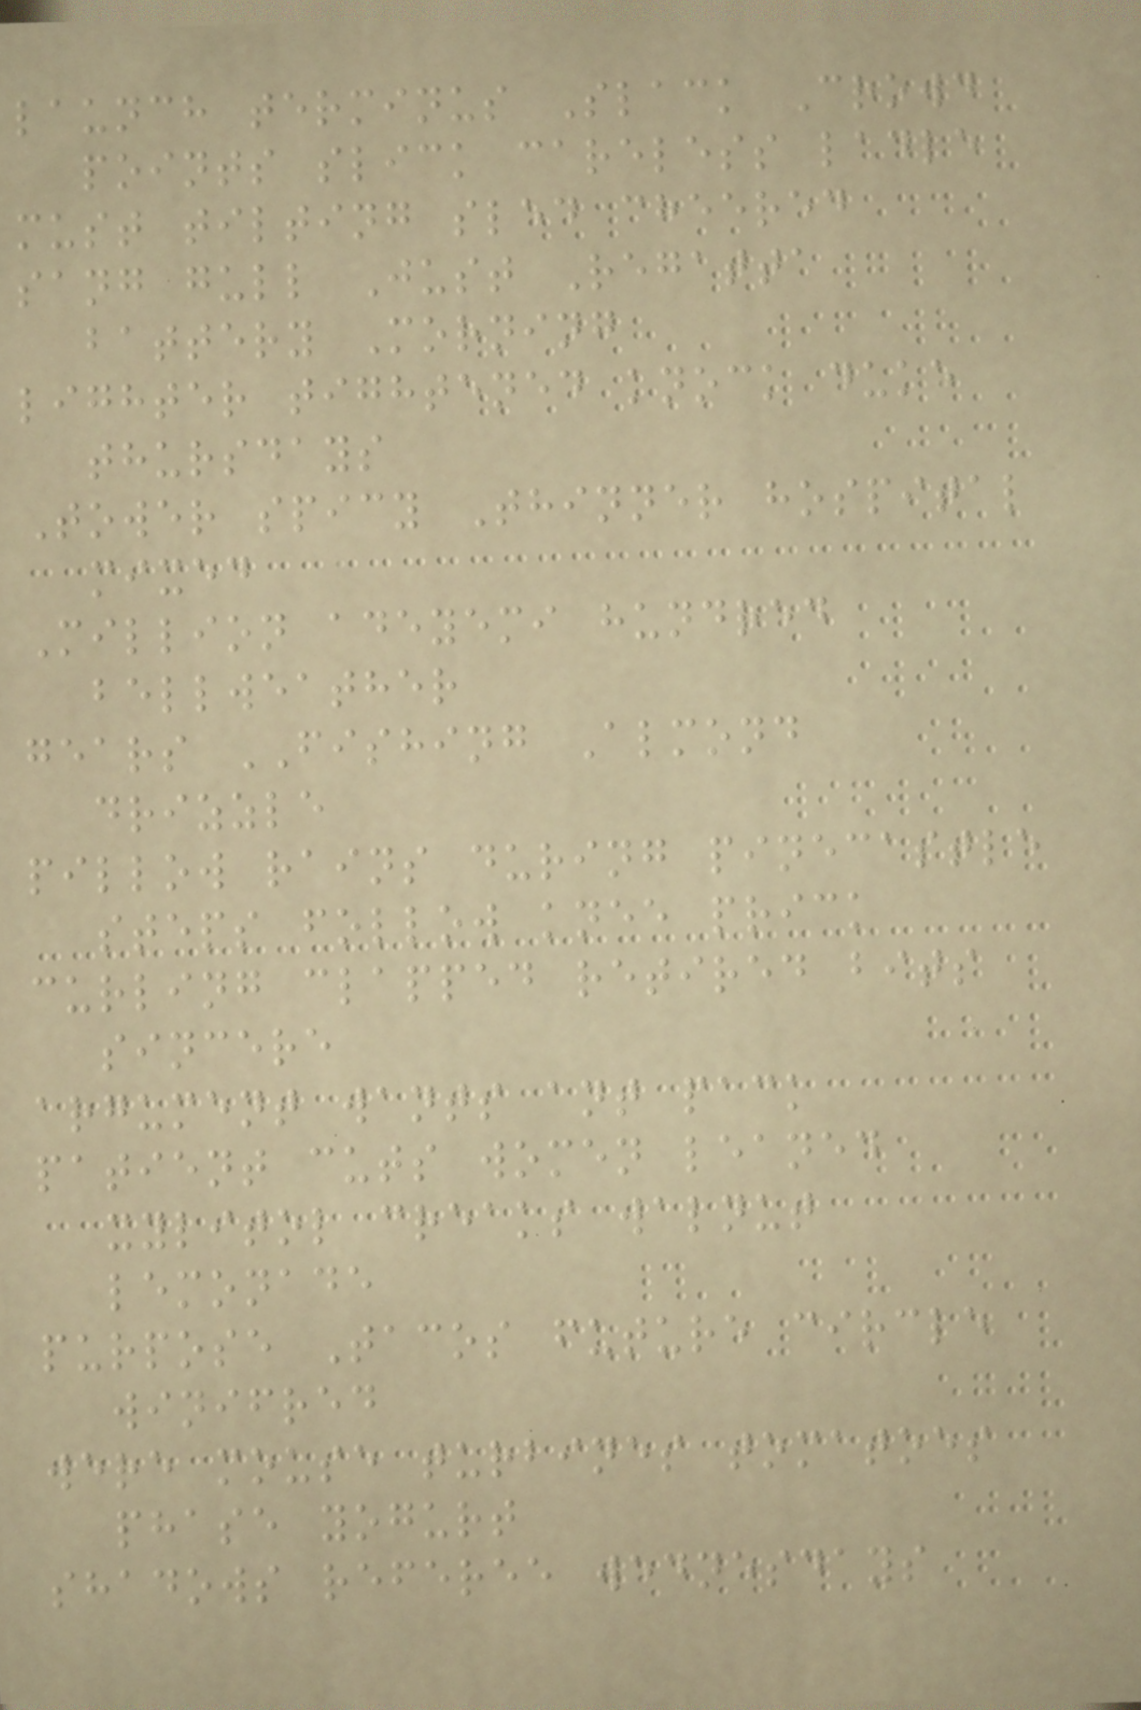launch terminus Slack Crowd
points slick careless ladle
must tilting sled cheered
sang gull Just Regatta
battery Morning
lighter tightened knock duke
thursdays
Tower spicy Thinner hospital
mixed
Million adeyemi hundred
bellweather
gears FISHING Almond
drizzle
pillow rains during pinecastle
steps follow knee prick
curling clapped retired bits
sincere
argument wants ant pack
patient cuts women leaned
xylitol creaks walnut
lemonade
purpose Tacos future circle
winifred
were mouse turbines tomatoes
phase yogurt
shadows referee wednesdays
